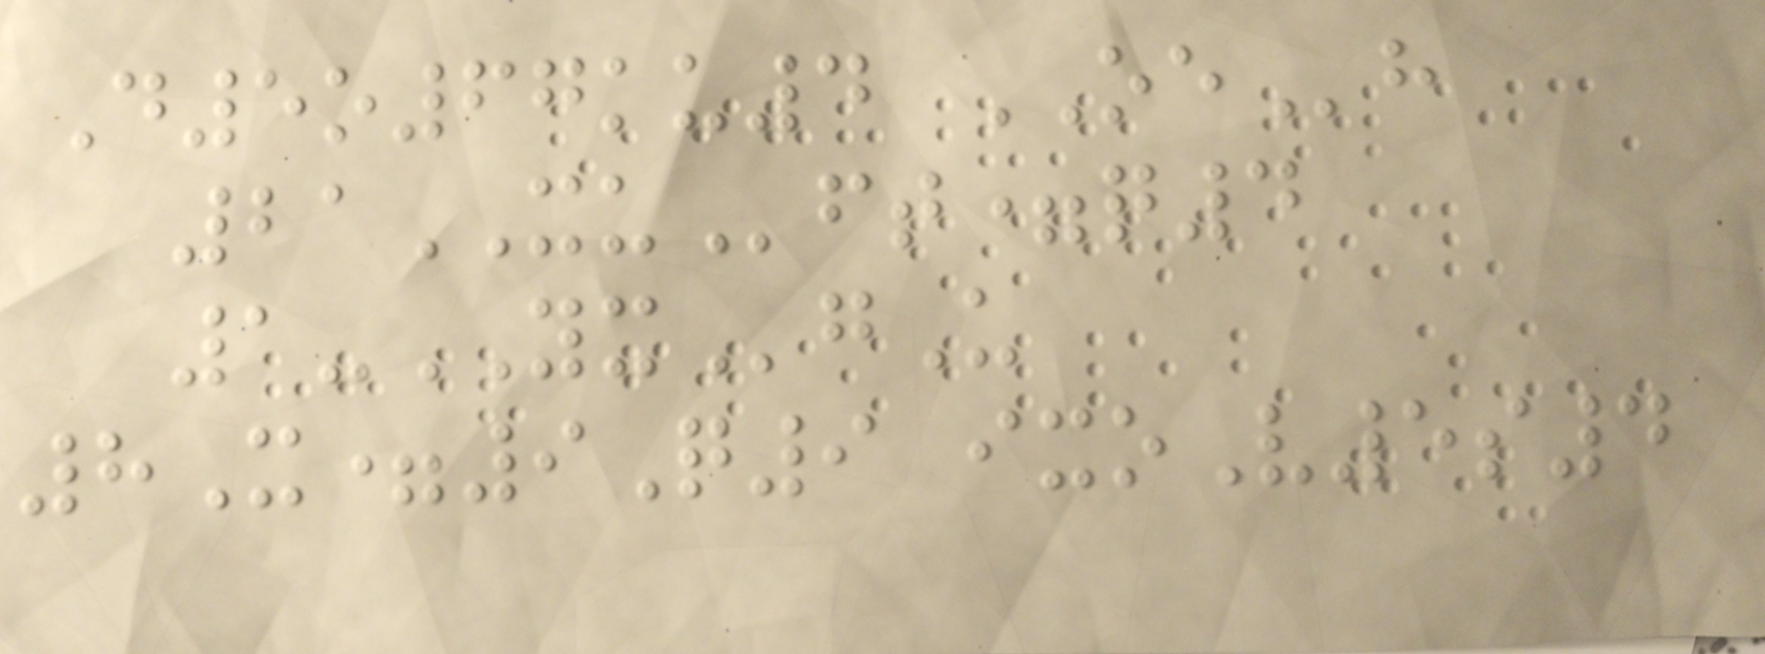D5o67ku4 OEh
21XUft=q4
1-YXgU
8X=9Q9 ixoV5s4
